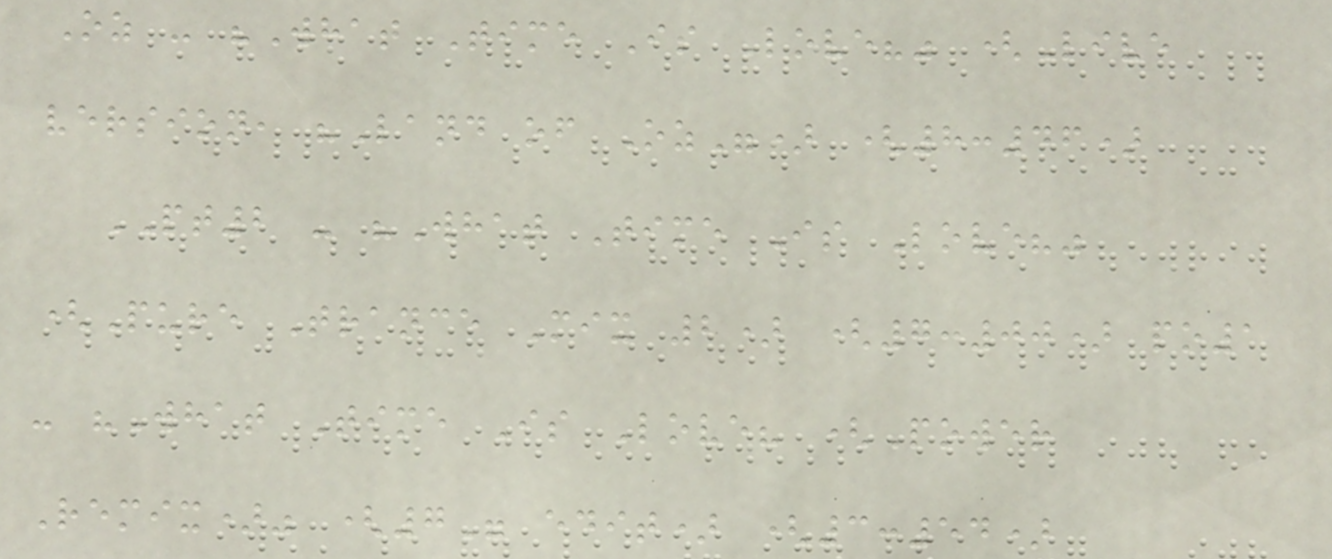Oz - "What Time Is Love?" (Live
version, "Land of Oz") (8:46)
PT2 - "What Time Is Love?"
(Pure Trance Mix 2) (7:00) po1
- "What Time Is Love? (Power
Remix)" (7" edit) (3:54)
